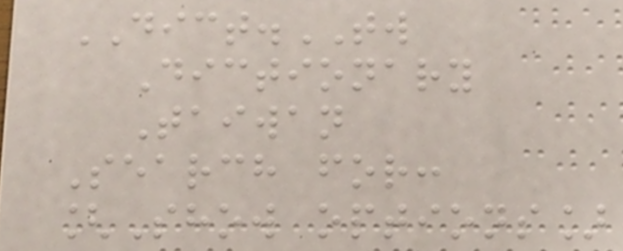DICT.TW
Dictionary
Taiwan
Search for:
[Show options]
